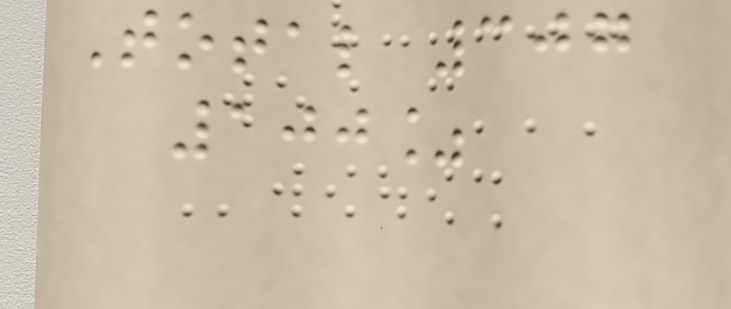Total 307
100%
